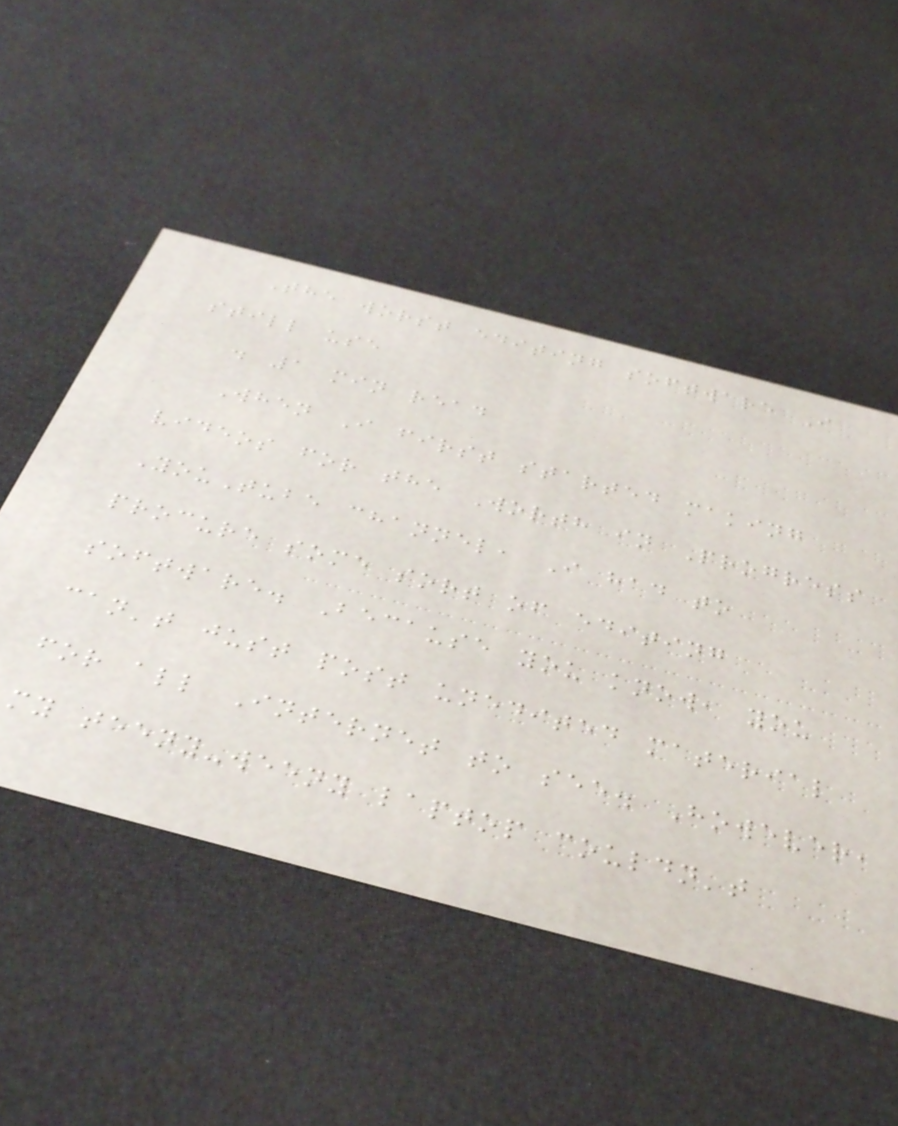The worst editing software I
still use
. 1 min read
When I first started making
videos for the Worth in Progress
YouTube channel, I had to
procure some sort of editing
software. Because you know, you
can't just post unedited material
for all Internet to see. However,
my teeny-weeny laptop couldn't
